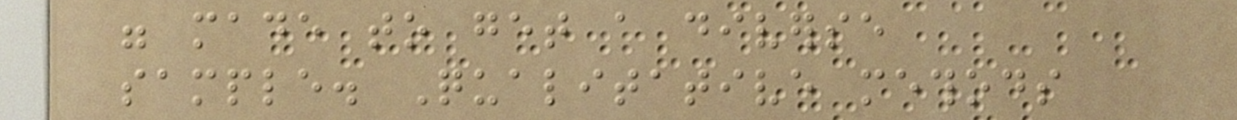were made to get a diverse
sample. Qualitative methods
